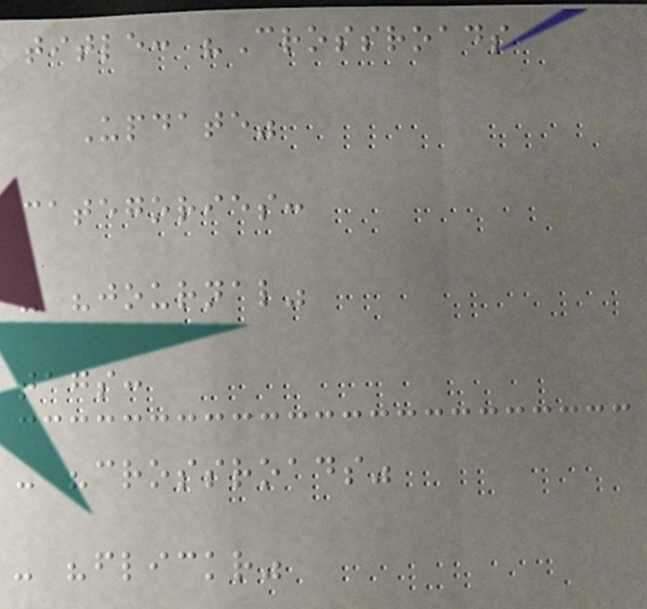title: "Crossroads
Update"
categories:
- "journal"
tags:
- "crossroads"
- "flickr"
